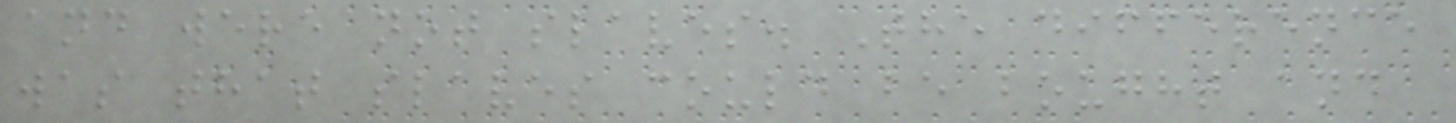and were not slaves. The difference
was that slaves could be bought and
